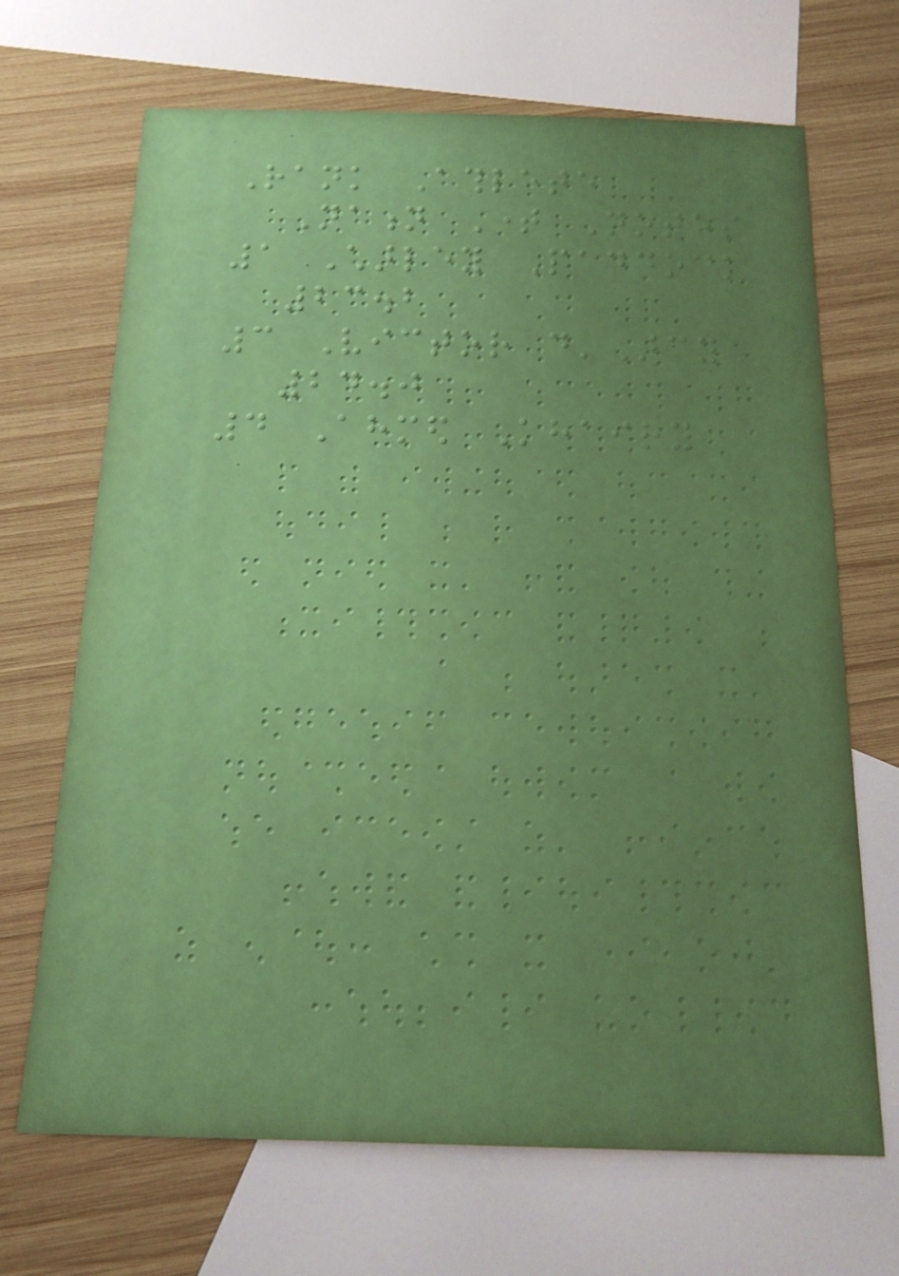Rank Athlete
Nation Time Notes
1 Charley Paddock
23.2
3 Victor d'Arcy
24.0
4 Ahmed Khairy
